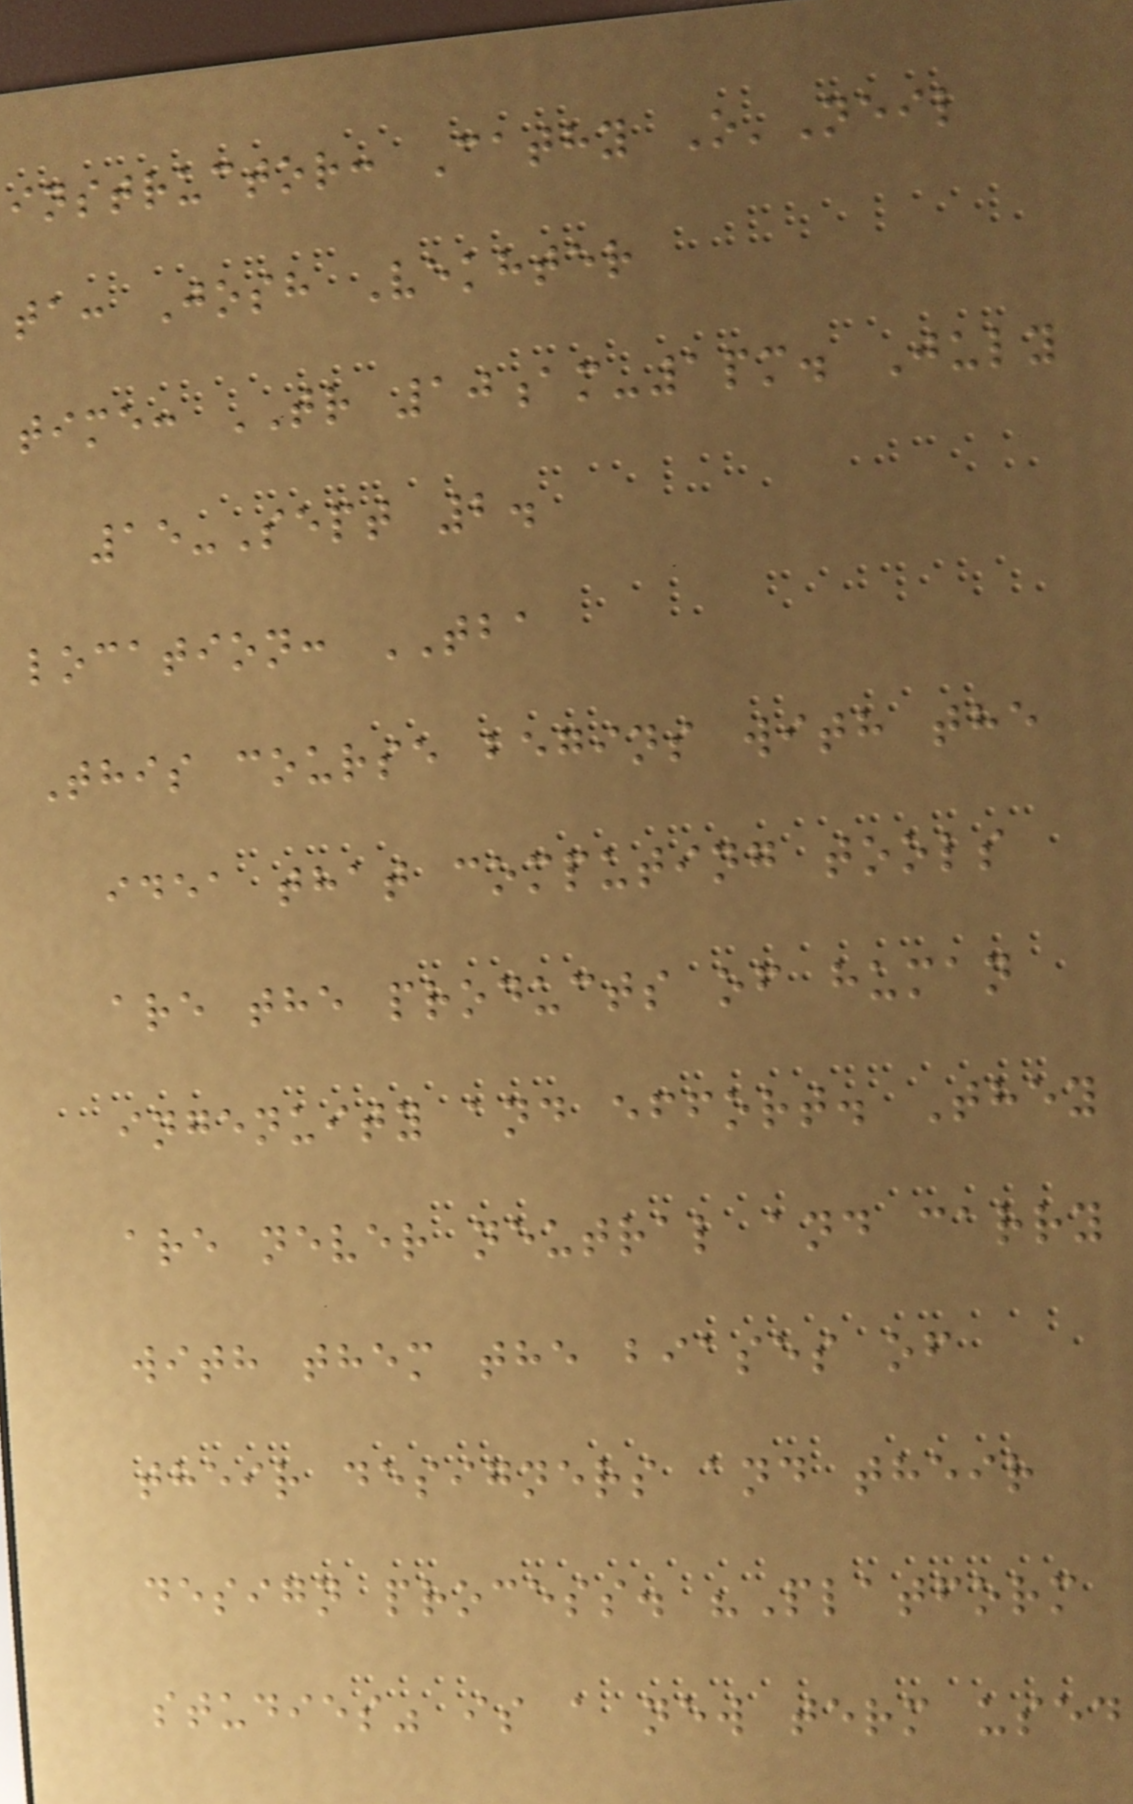instructor: Cathy O'Neil
ta: Josh Vekhter
time: TR 10am-1pm. July
15-Sept 2.
location: TBA
This course begins with the
idea that computing tools
are the products of human
ingenuity and effort. They
are never neutral and carry
with them the biases of
their designers and their
design process. "Platform
studies" is a new term used
